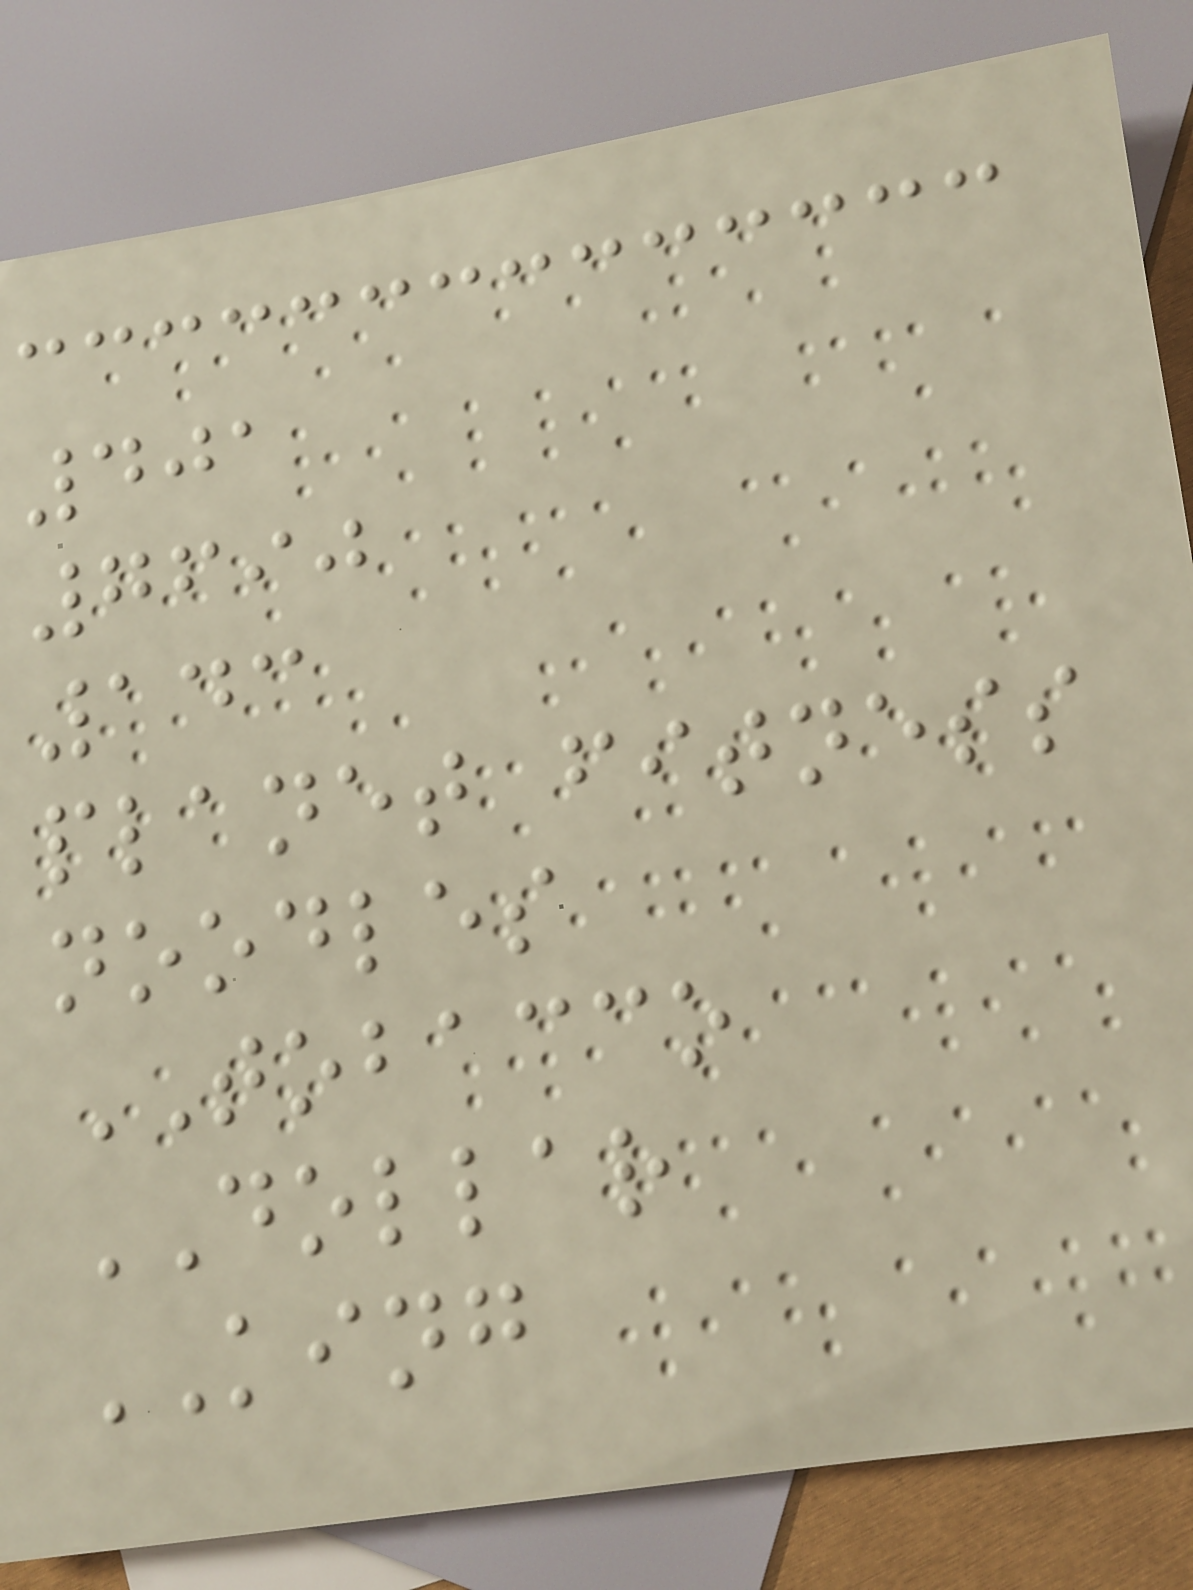401
7690
143
planet fitness
noodles
TOBACCO
DOLLAR
KING
